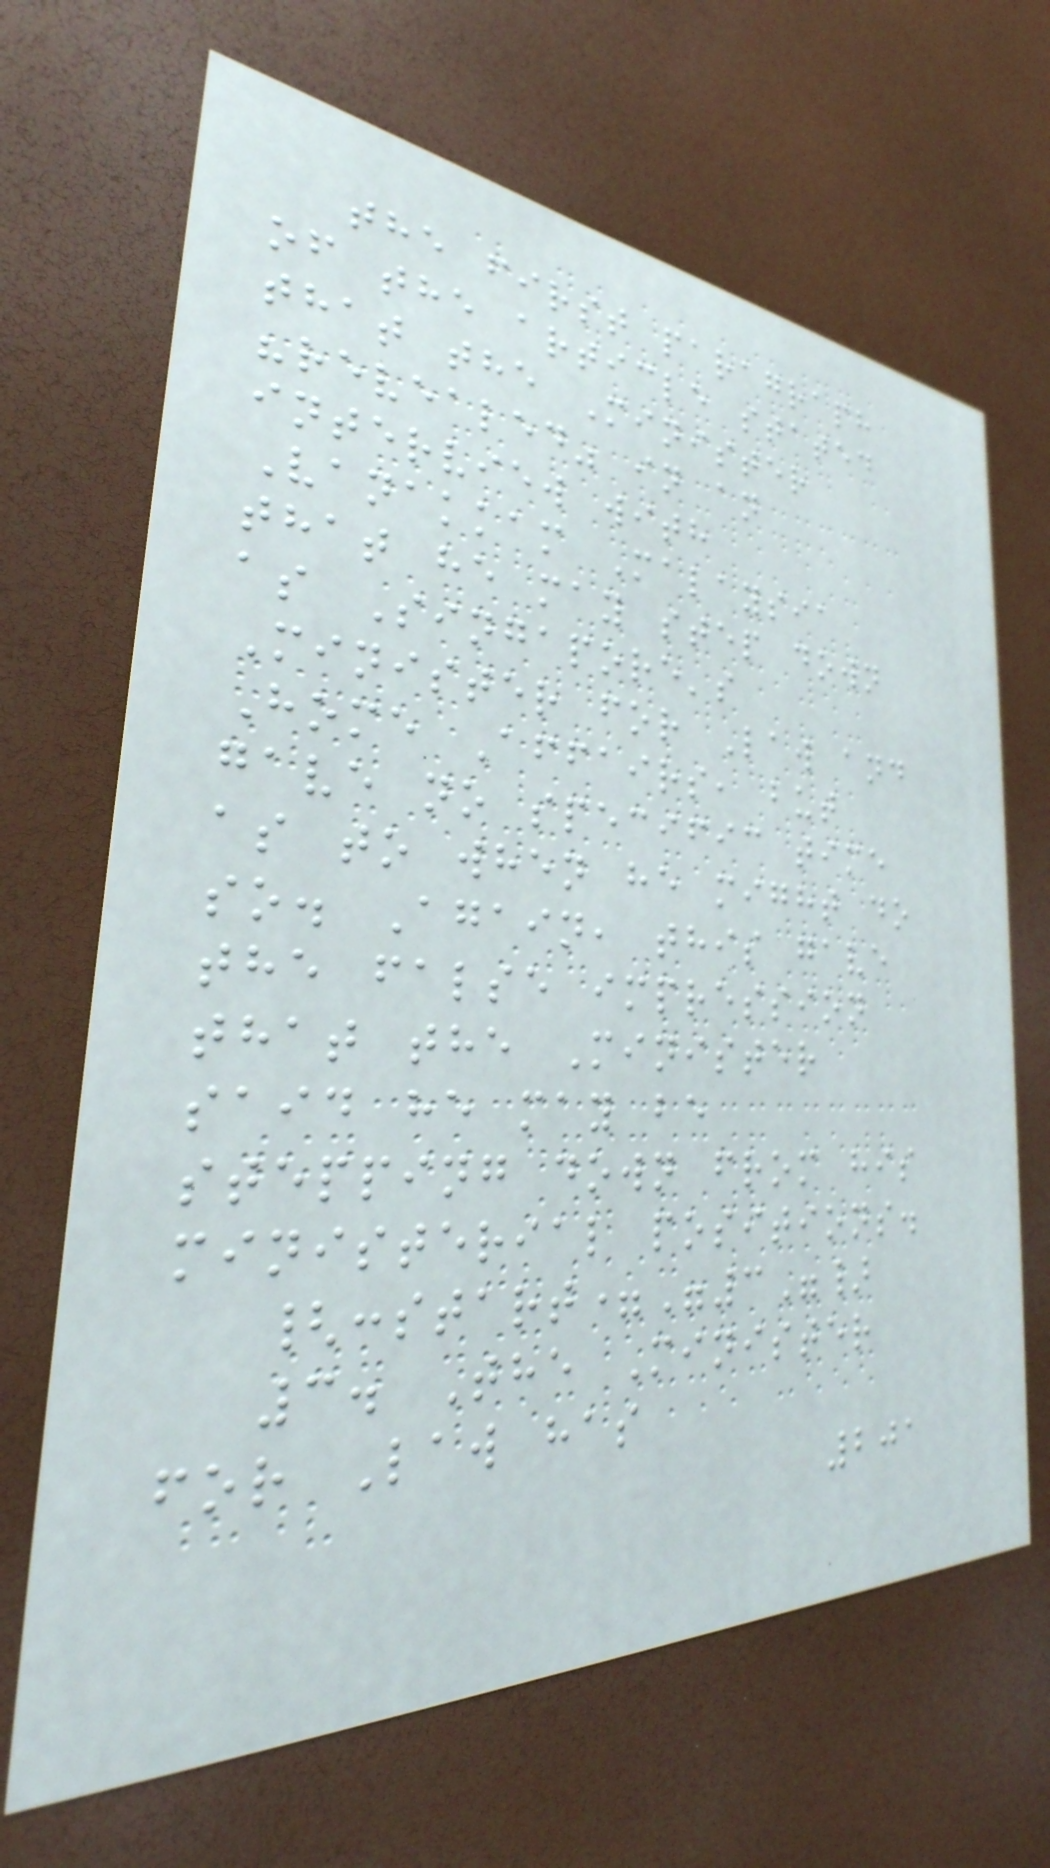the first paragraph
of the article stated
that the Minister
"revealed" in an
interview with
Vanakkam Malaysia
that he may step down
as Singapore's
Minister for Law and
Home Affairs, but
gave no specific time
as to when he might do
so. Again, this gave
the false impression
that the Minister
said he may be
stepping down from his
ministerial positions.
{:start="3"}
3. The Minister
for Law has
201
